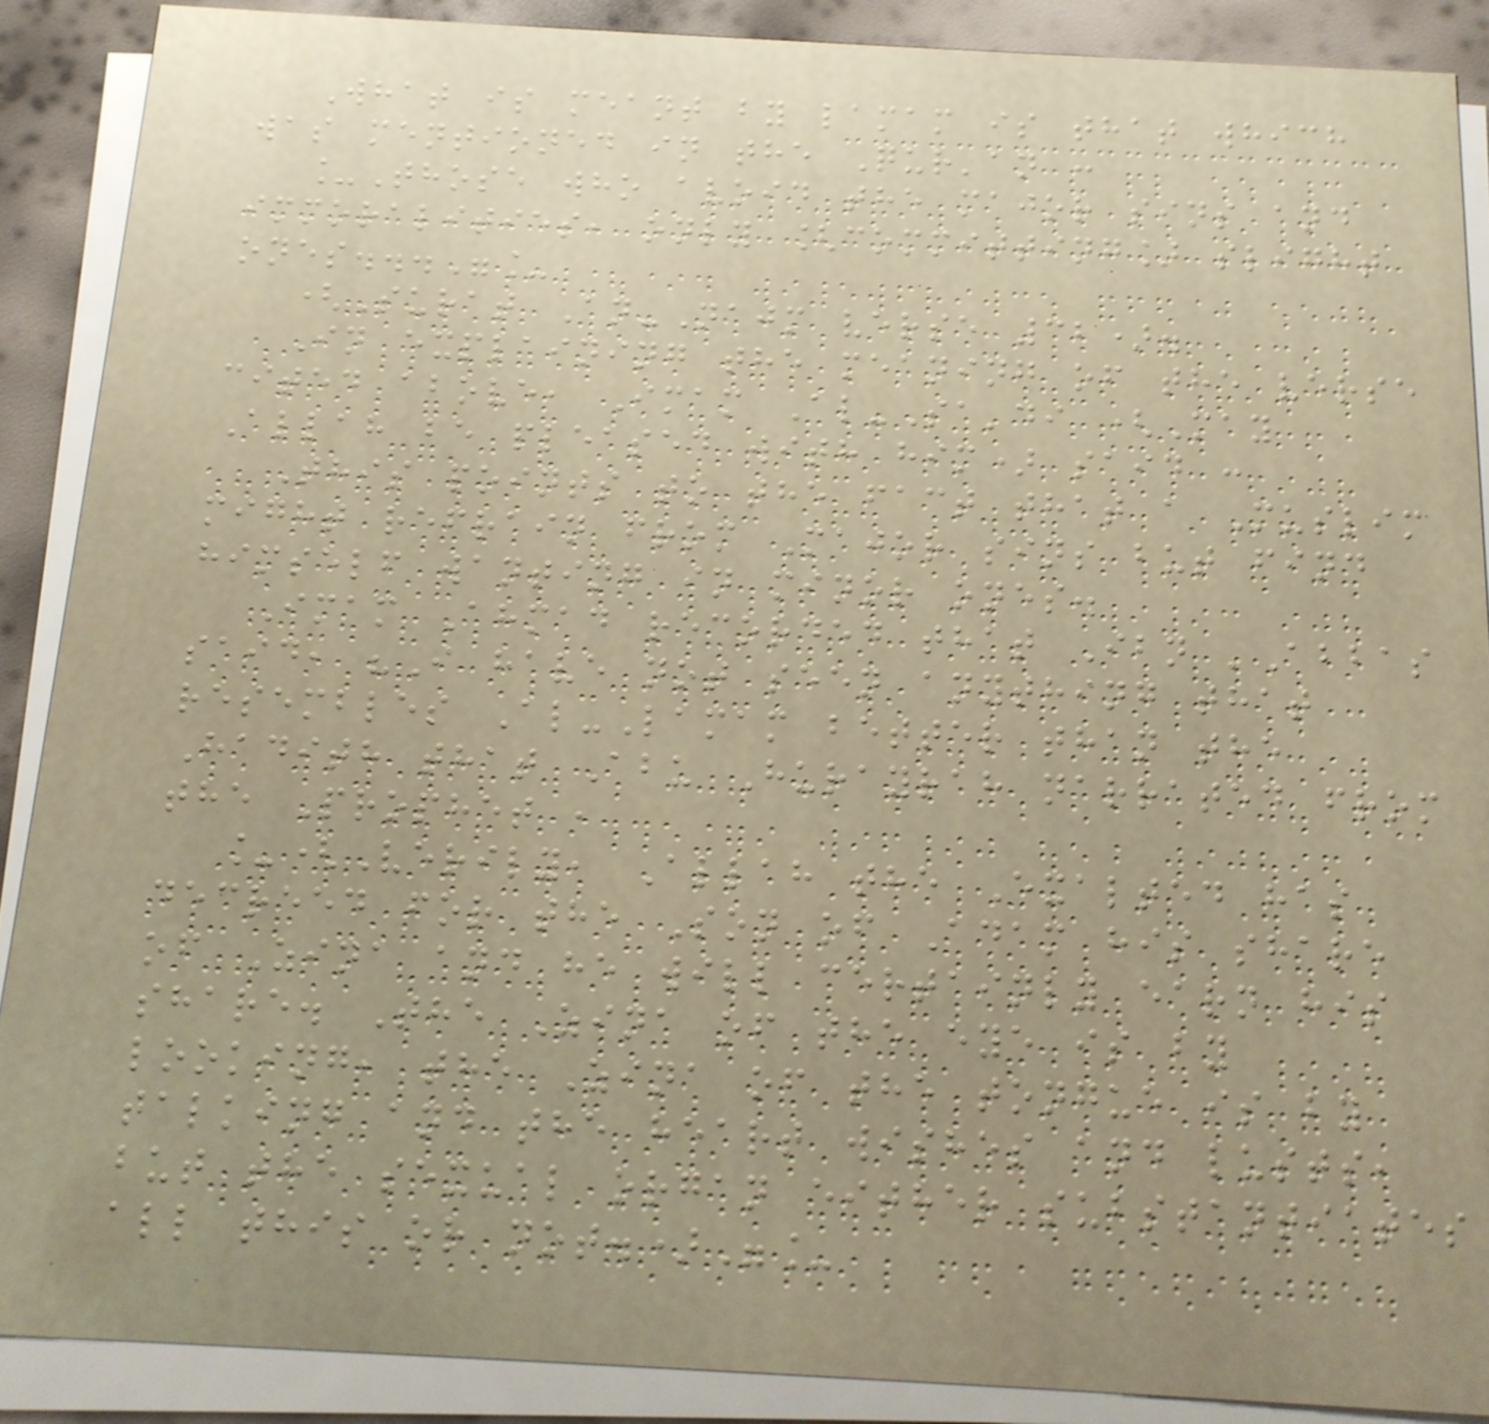What is meant by lamam is that which
was mentioned in the Qur'an :
_Those who avoid the major sins and
immoralities, only [committing] slight
ones..."_
(Surat An-Najm verse 32).
In explaining the meaning of the verse
cited above, Imam Al-Sa'di (May
Allah be pleased with him) said :
This points to the fact that a Muslim
might refrain from Major sins but find
himself wanting in minor ones.
Imam Ahmad recorded that Ibn 'Abbas
said, "I have not seen anything that
resembles Al-Lamam better than the
Hadith that Abu Hurayrah narrated from
the Prophet ,
_(Verily, Allah the Exalted has
decreed for the Son of Adam his share
of Zina and he will certainly earn his
share. The Zina of the eye is by
looking, the Zina of the tongue is by
talking and the heart wishes and lusts,
but the sexual organ either substantiates
all this or not.)"_
